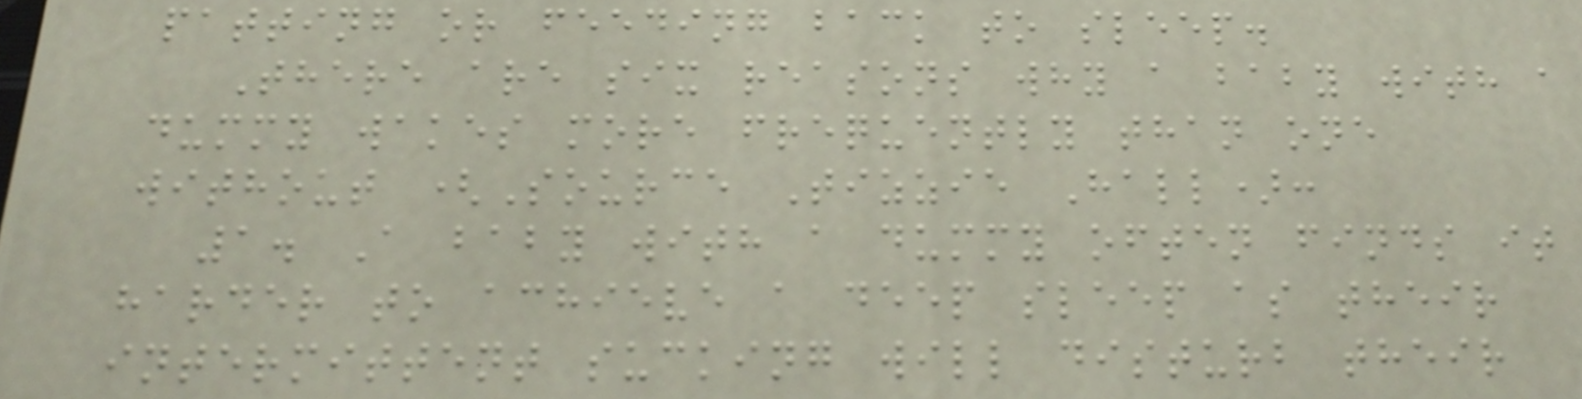patting or feeding back to sleep.
There are six reasons why a baby with a
dummy wakes more frequently than one
without (Source Tizzie Hall):
1. A baby with a dummy often finds it
harder to achieve a deep sleep as their
intermittent sucking will disturb their
